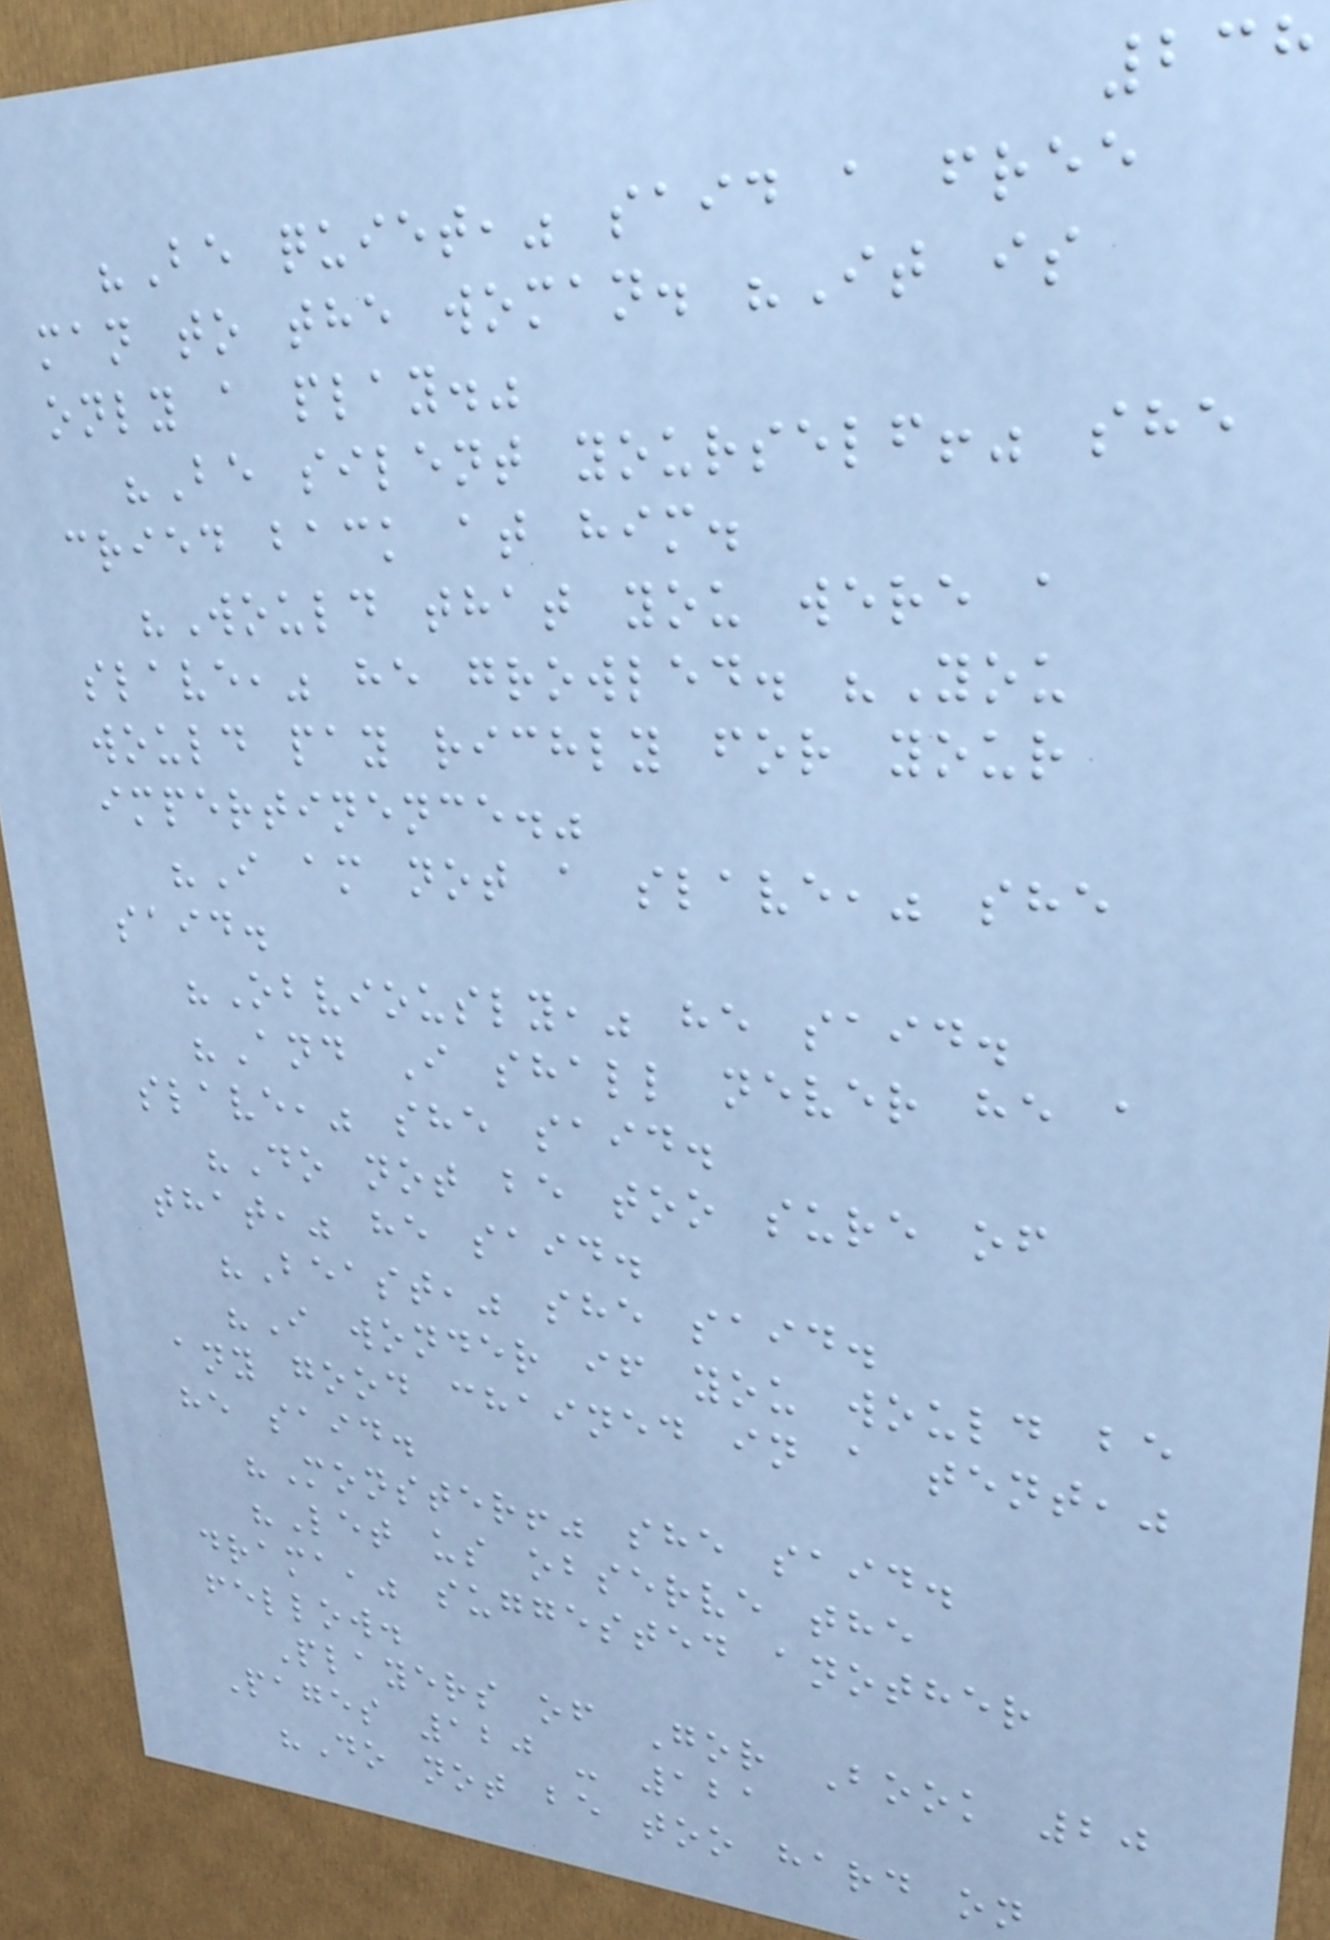238
"Be quiet," said a free
man to the woman. "It is
only a play."
"Be silent yourself!" she
cried back at him.
"Would that you were a
slave," he growled. "You
would pay richly for your
impertinence."
"I am not a slave," she
said.
"Obviously," he said.
"And I shall never he a
slave," she said.
"Do not be too sure of
that," he said.
"Beast," she said.
"I wonder if you would be
any good chained in a tent,"
he said.
"Monster!" she said.
"Let us observe the
drama," suggested another
fellow.
Players of Gor Book 20
Pages 120 - 121
"Do not be too hard on
